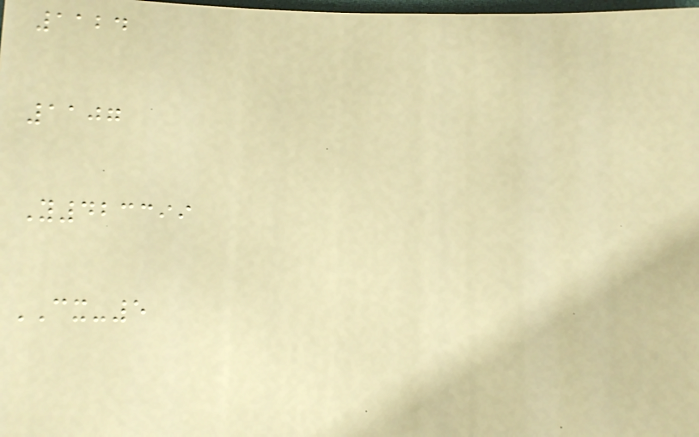1124
1107
Y423399
CX-5
